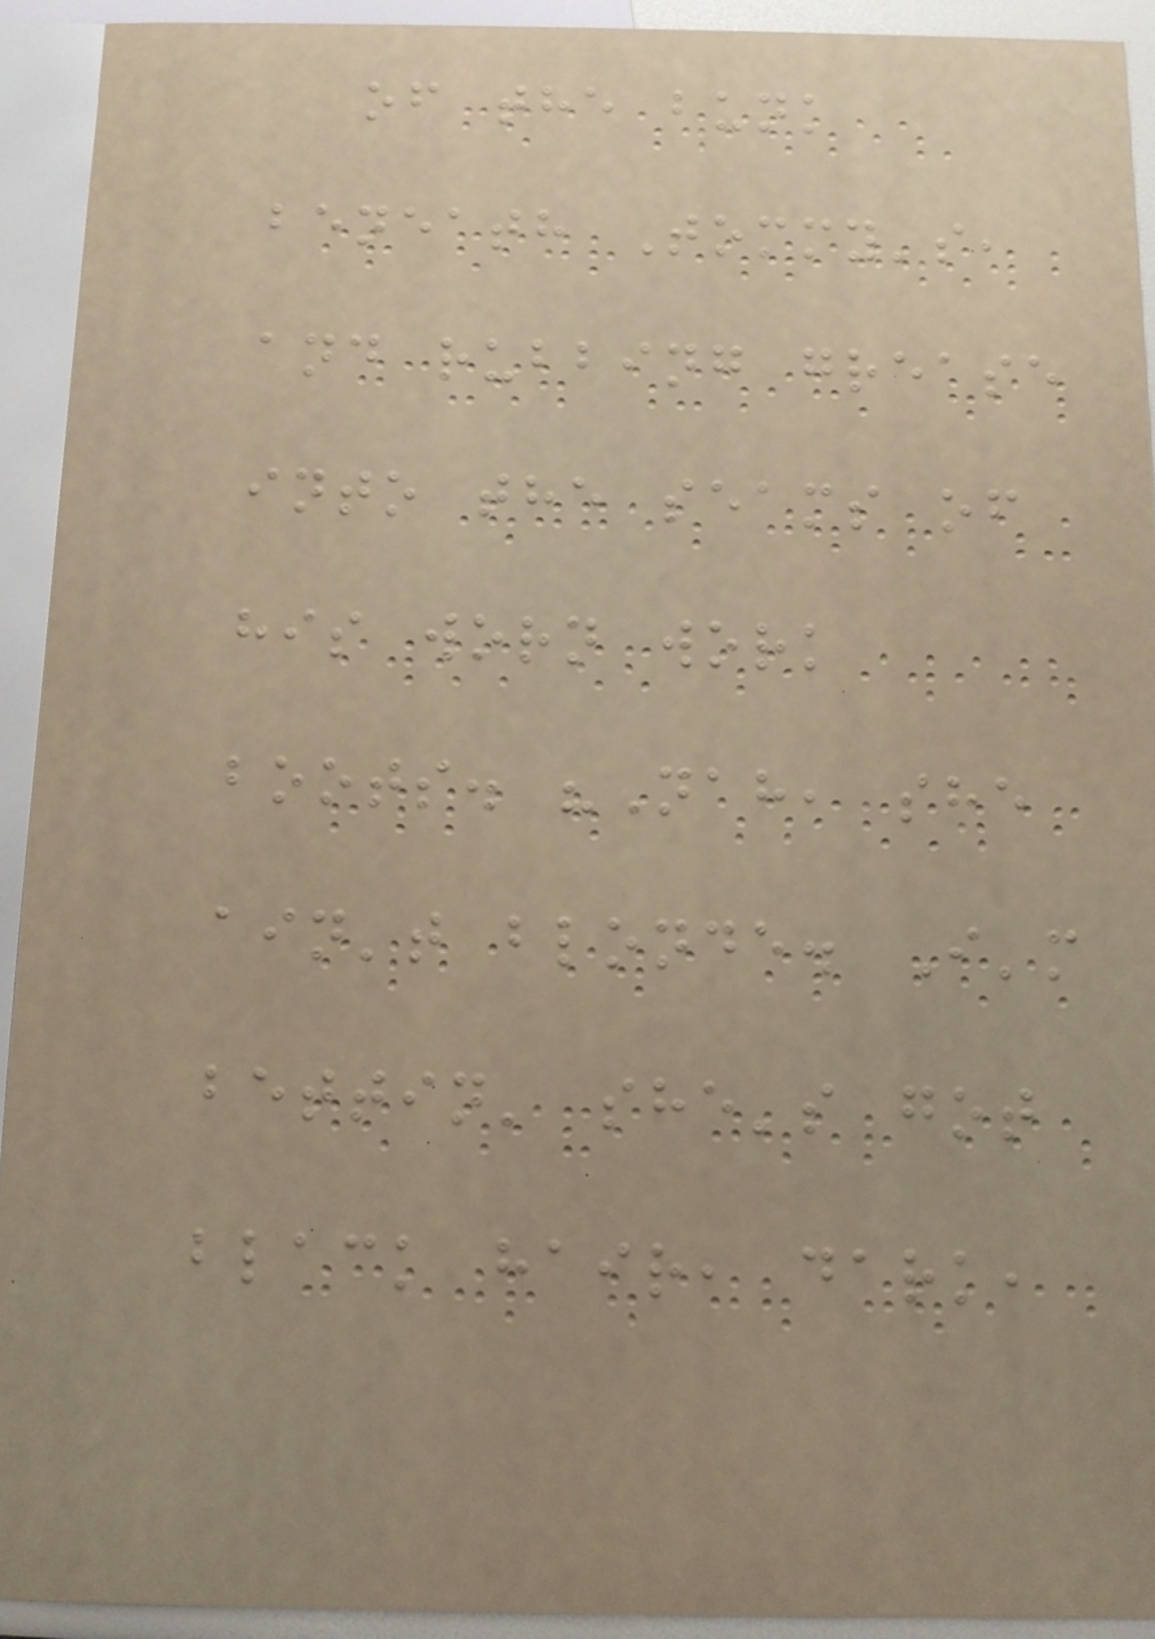of the bunk
beneath Tommy's,
and rubbing grease
into the seams of
his worn work
boots. "Nah, she
ain't blonde. I'm
bettin' she's got
black hair, dark,
